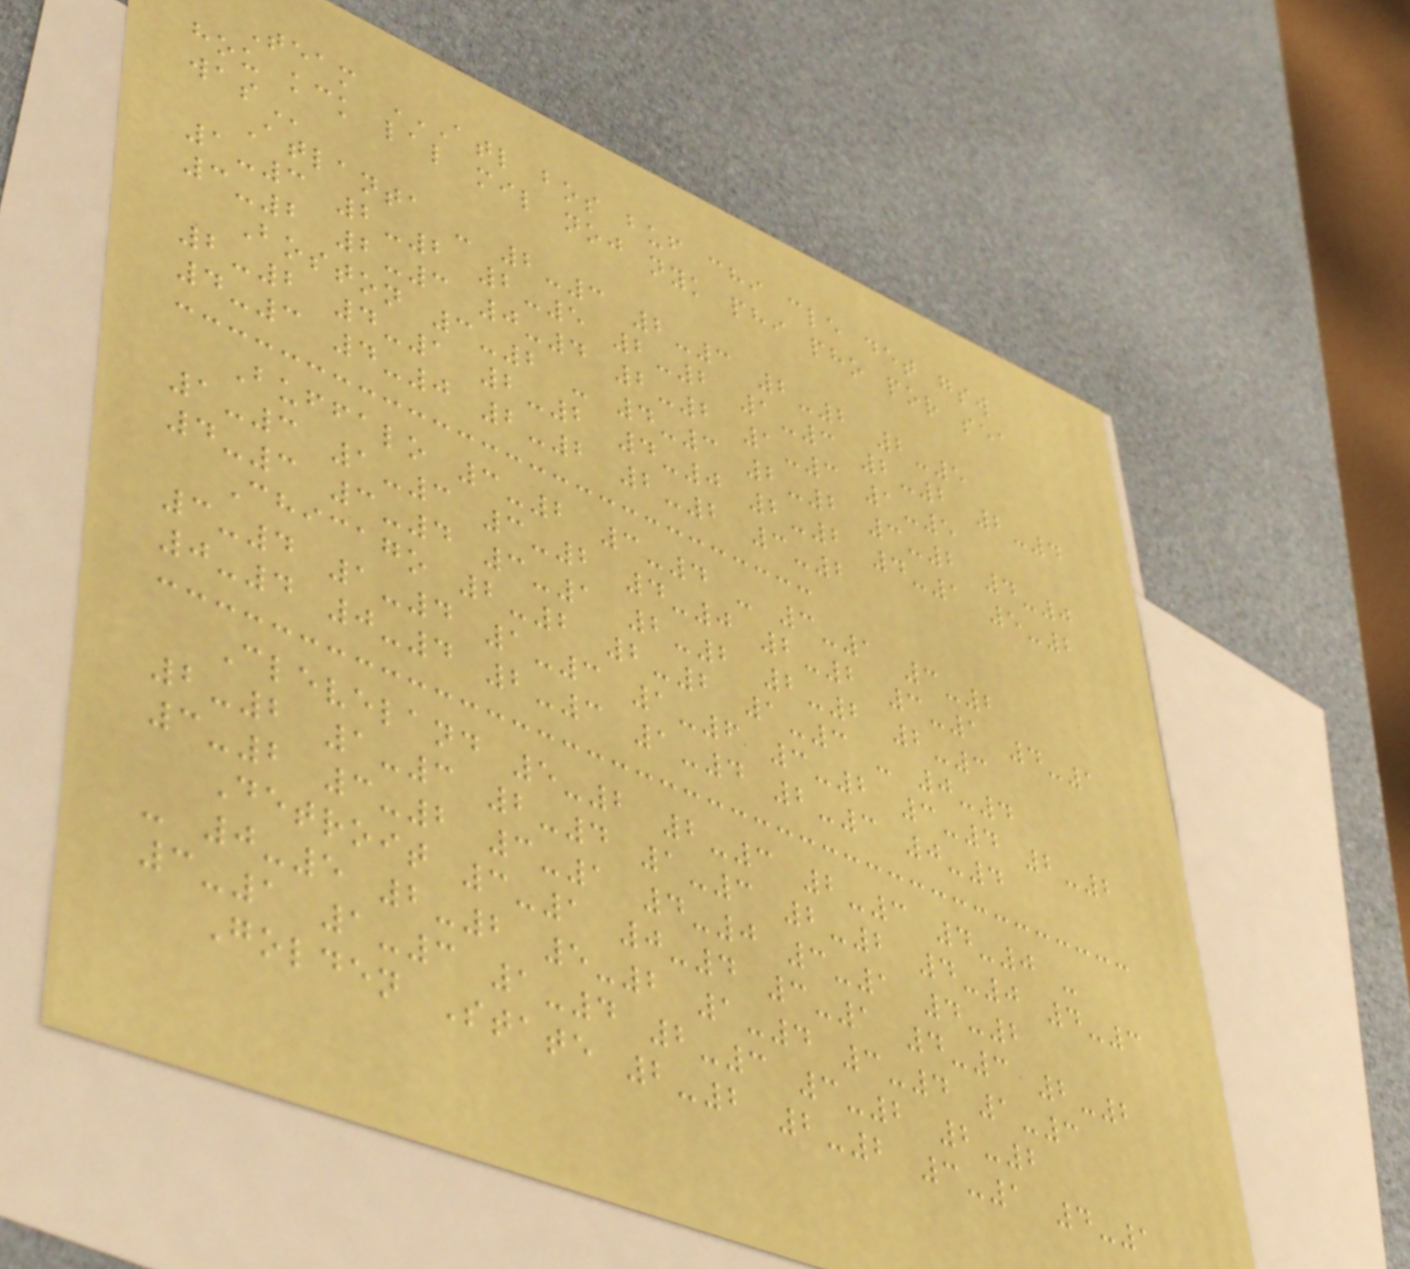Team ATL BOS BUF CHI CLE DET GSW
HOU KCK LAL MIL NOJ NYK PHI PHO POR SEA
WAS
Atlanta - 2-3 2-3 2-2 2-5
1-3 2-2 2-5 2-2 1-3 2-2 2-4
3-2 2-3 0-4 2-2 1-3 1-5
Boston 3-2 - 4-3 2-2 3-2 4-0
2-2 4-1 2-2 4-0 2-2 4-1 5-2
4-3 4-0 2-2 2-2 3-2
Buffalo 3-2 3-4 - 3-1 3-2
1-3 1-3 3-2 4-0 2-2 3-1 4-1
4-3 3-4 3-1 2-2 2-2 2-3
Chicago 2-2 2-2 1-3 - 0-4
3-4 1-4 1-3 1-6 3-2 3-4 2-2
0-4 0-4 2-3 1-4 2-3 0-4
Cleveland 5-2 2-3 2-3 4-0 -
2-2 1-3 2-4 1-3 2-2 4-0 4-3
3-2 3-2 3-1 4-0 3-1 4-2
Detroit 3-1 0-4 3-1 4-3 2-2
- 0-5 2-2 5-2 1-4 3-4 1-3
3-1 1-3 1-4 2-3 3-2 2-2
Golden State 2-2 2-2 3-1 4-1
